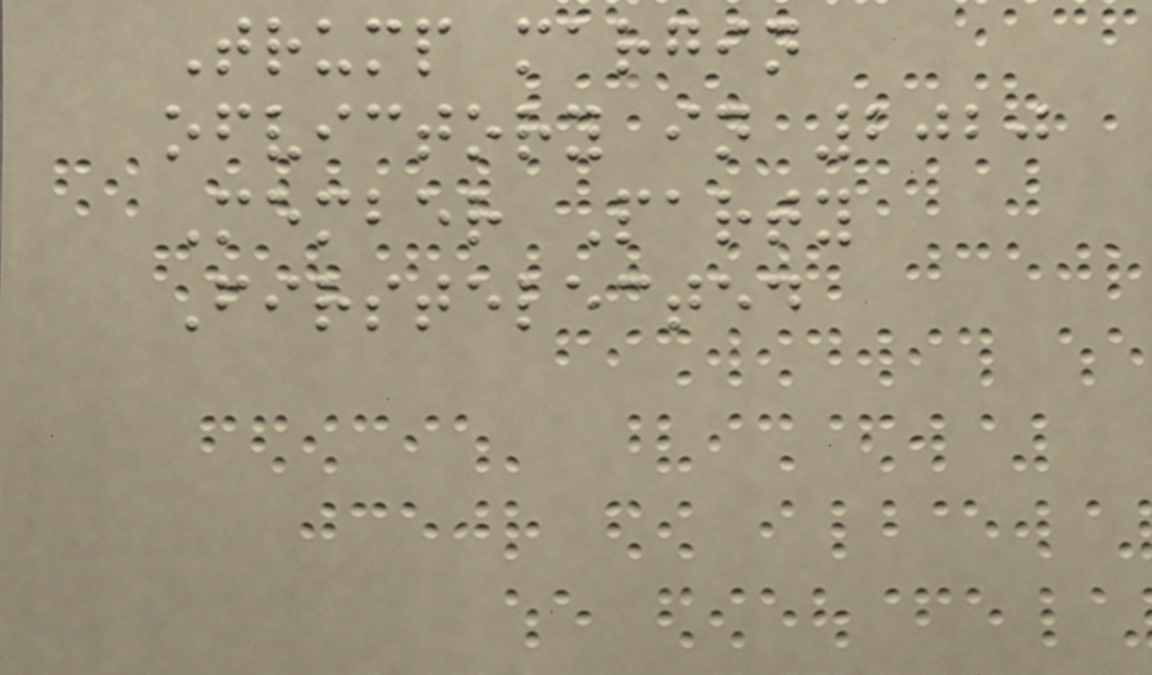Trump margin
ofvictory in 2020
Member Party
Firstelected
